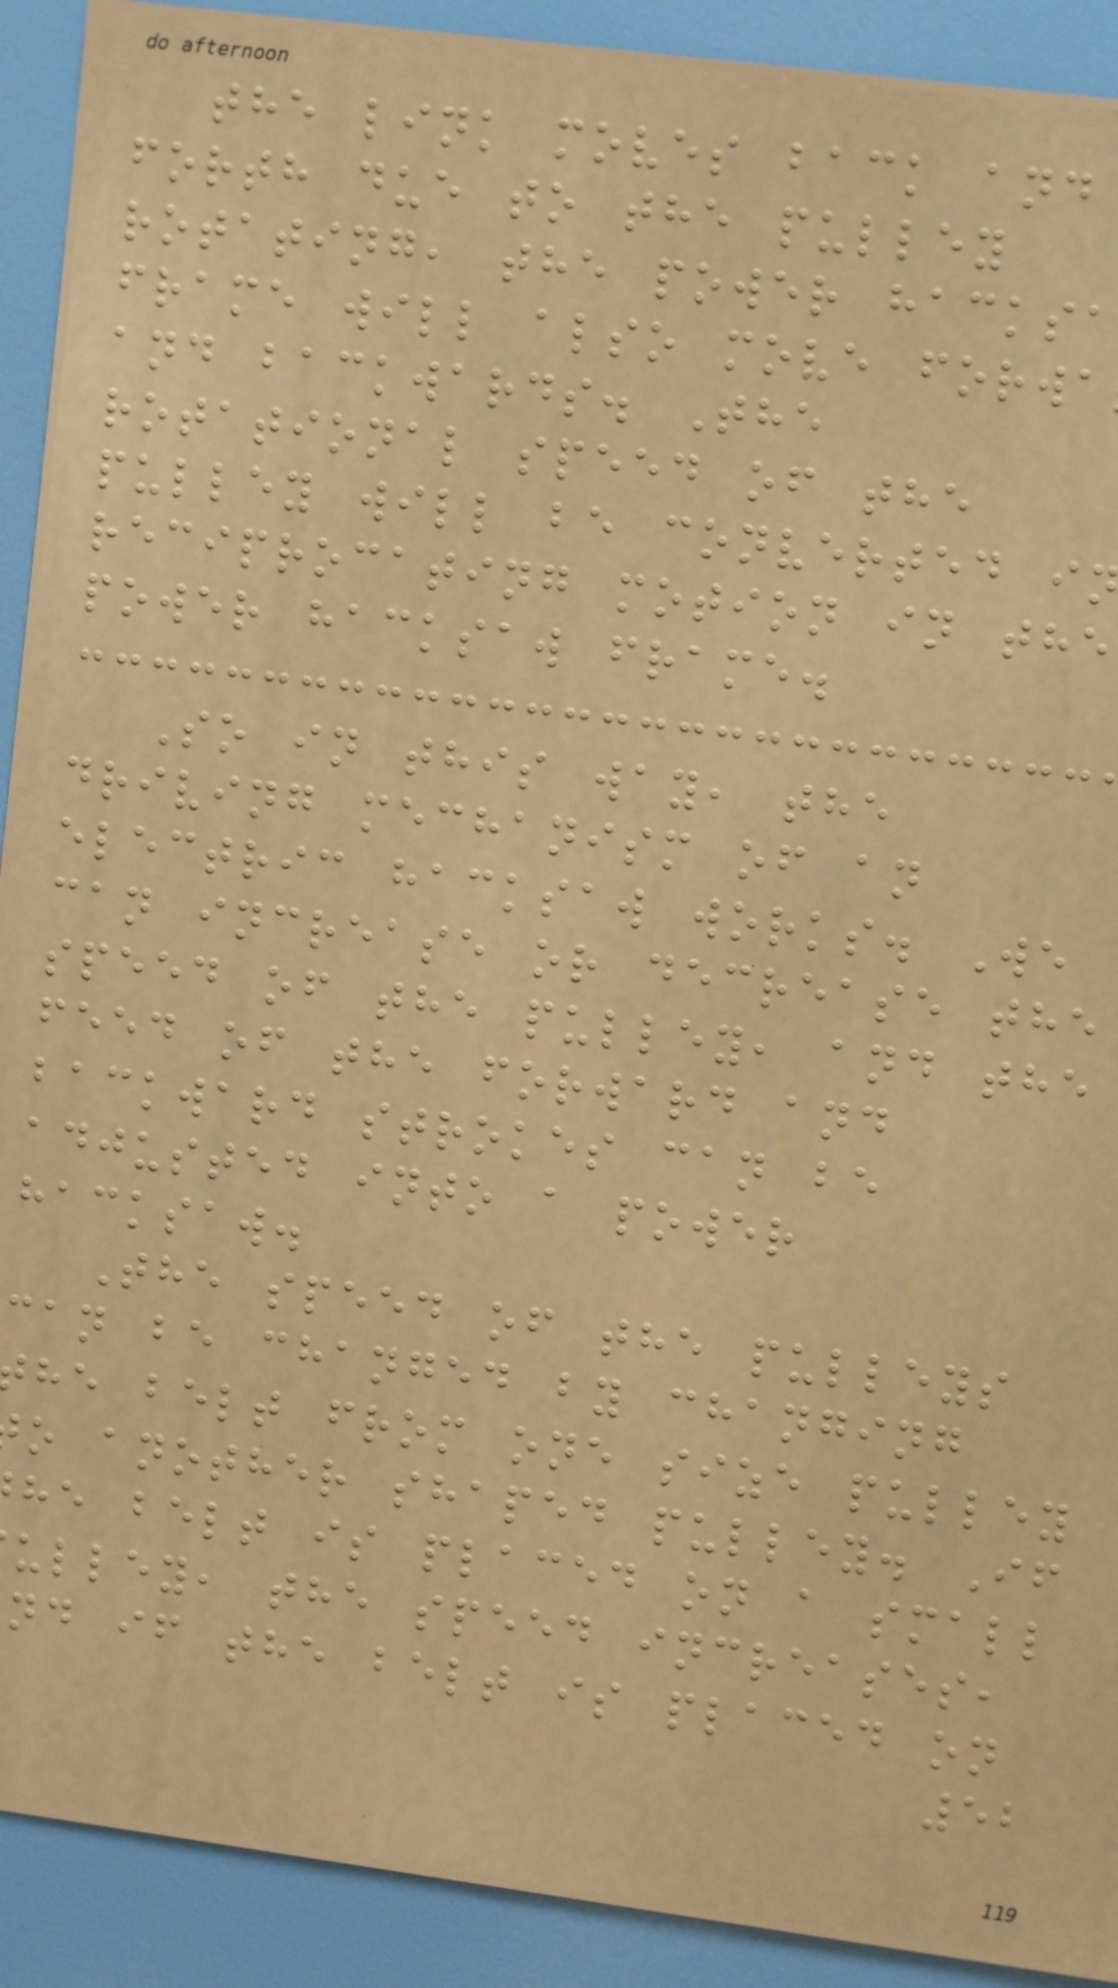the link moves back and
forth due to the pulley
rotating, the power hacksa
frame will also move forwa
and backwards. The
rotational speed of the
pulley will be converted i
reciprocating motion in the
power hacksaw frame.
So in this way, the
driving mechanism of an
electric hacksaw works. We
can increase or decrease the
speed of the pulley, and the
feed of the forward and
backward strokes can be
adjusted into a power
hacksaw.
The speed of the pulleys
can be changed by changing
he belt from one size pulley
o another shaped pulley. If
he belt is placed on a small
ulley, the speed increases,
nd if the belt is placed on
52
